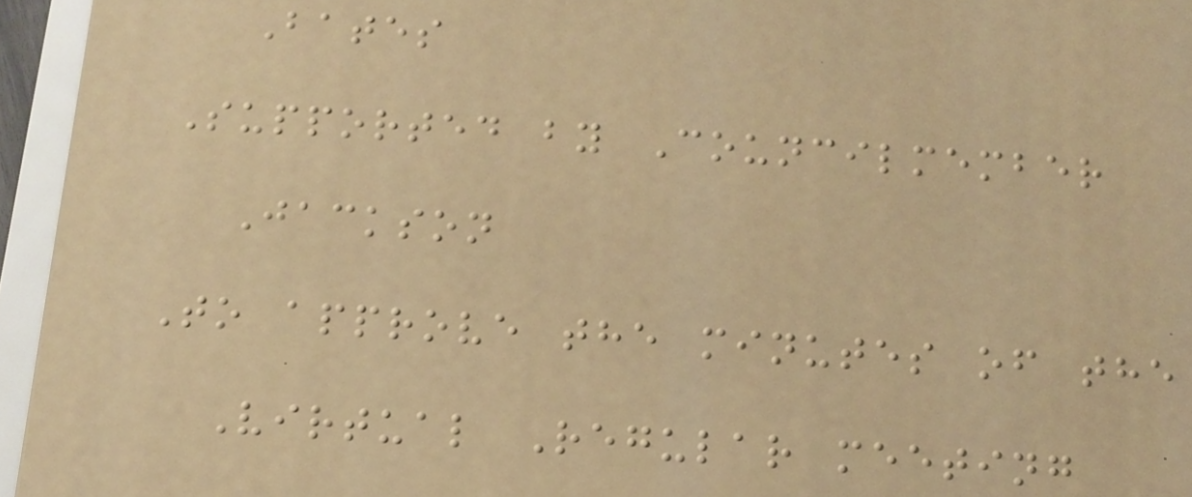Bates
Supported by Councilmember
Jackson
To approve the minutes of the
Virtual Regular meeting
